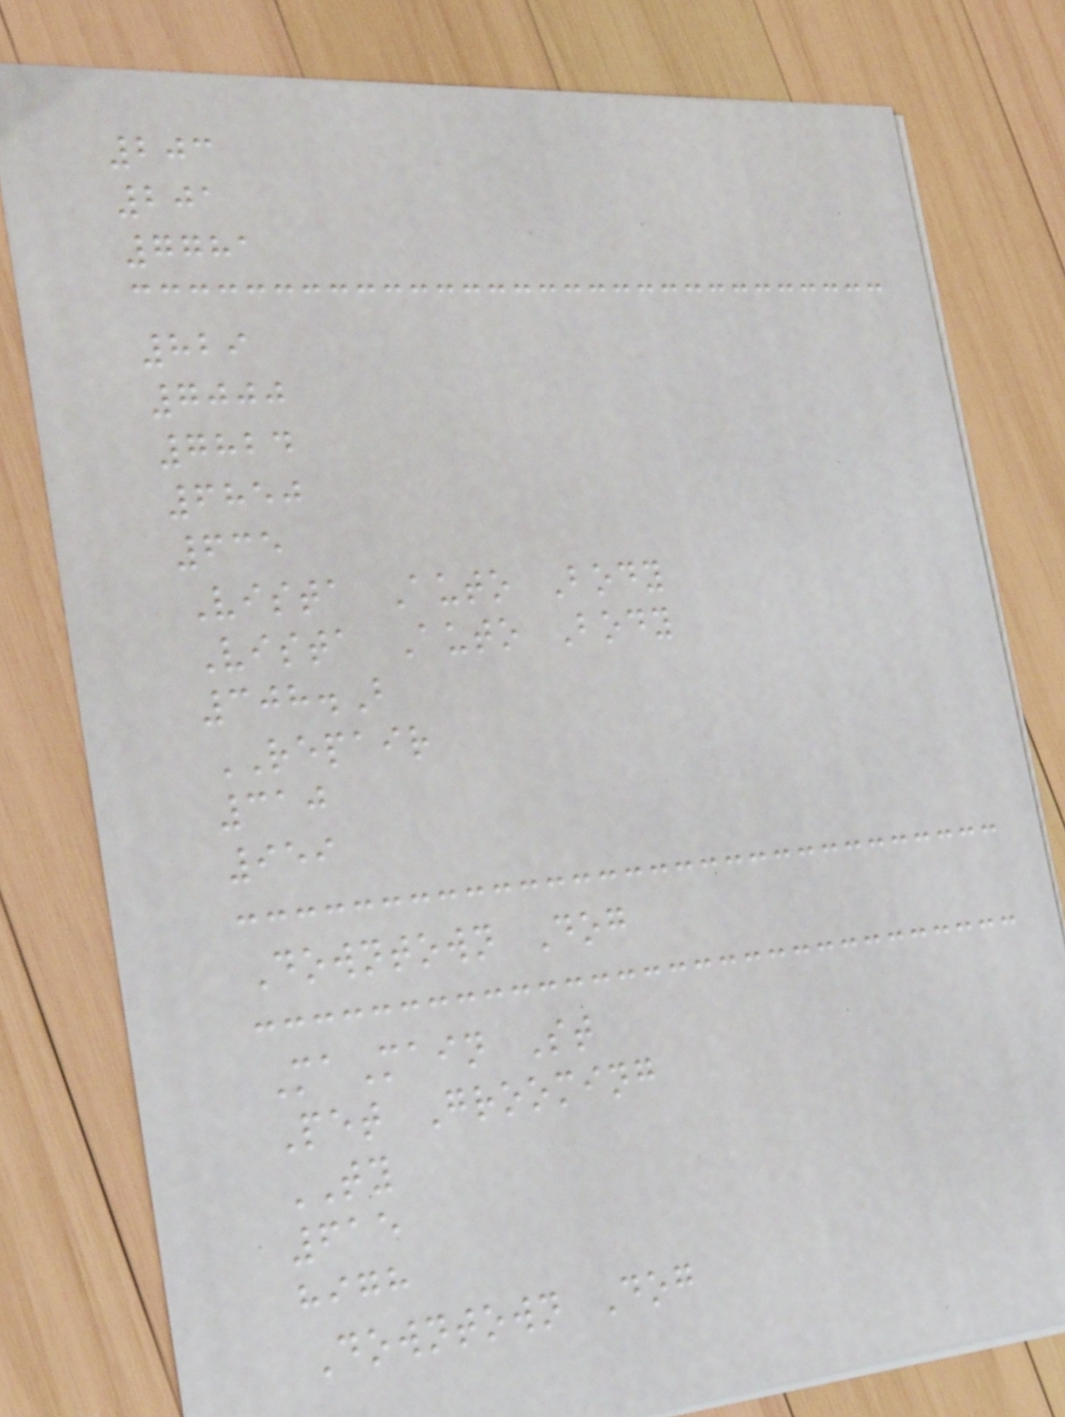203
201
7781
829
7000
7824
6850
635
Vista Auto Body
Vista Auto Body
308.B
REPAIR
310
959
Downtown Dog
MaMain St
Pet Grooming
TY
615
high
Downtown Dog
